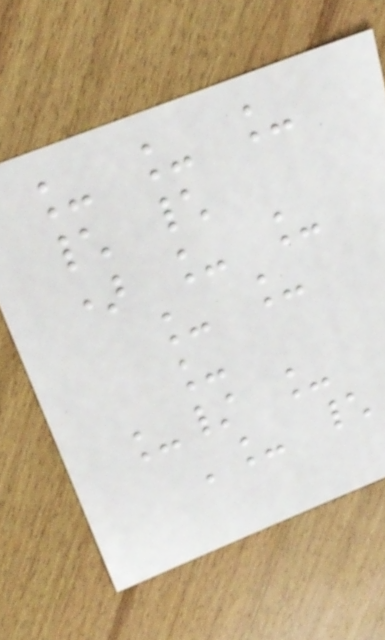_ _ _
\ \
) _ _
_ _
_
_/ _
'_ \
